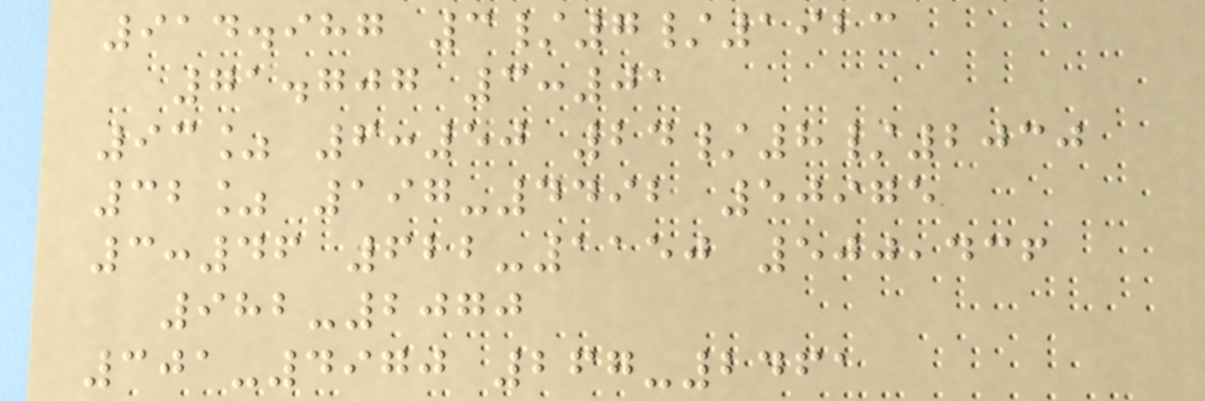914.987 3/7/1923
71.707 3:01
93% 6:50 24/8/2030
32% 197-4492 50975
3:46 622-1150 500,436
982-2070
301-4970 267-2461
